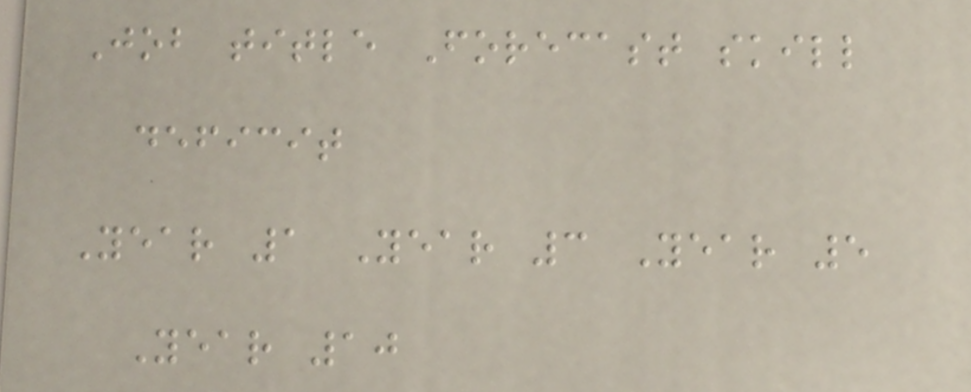Job title Forecast skill
deficit
Year 1 Year 3 Year 5
Year 10
